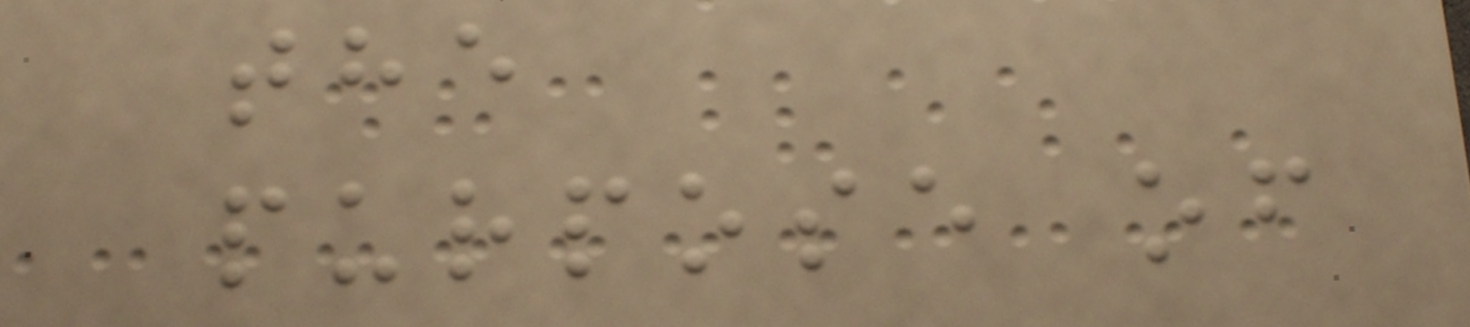the
purpose of
